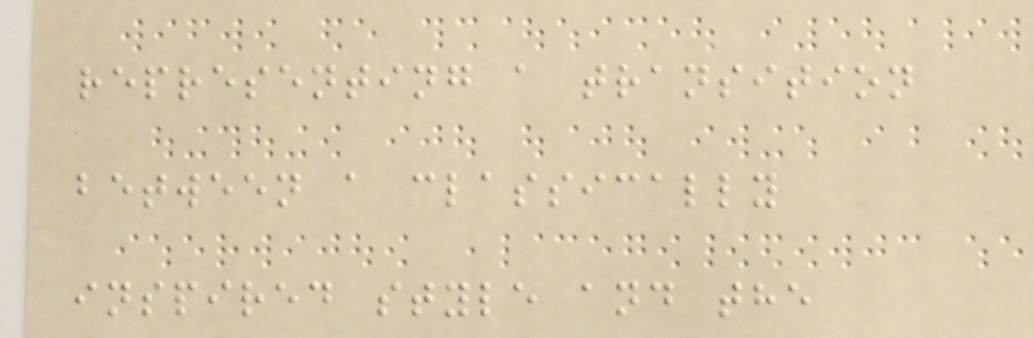representing a transition
between a classically
inspired style and the
